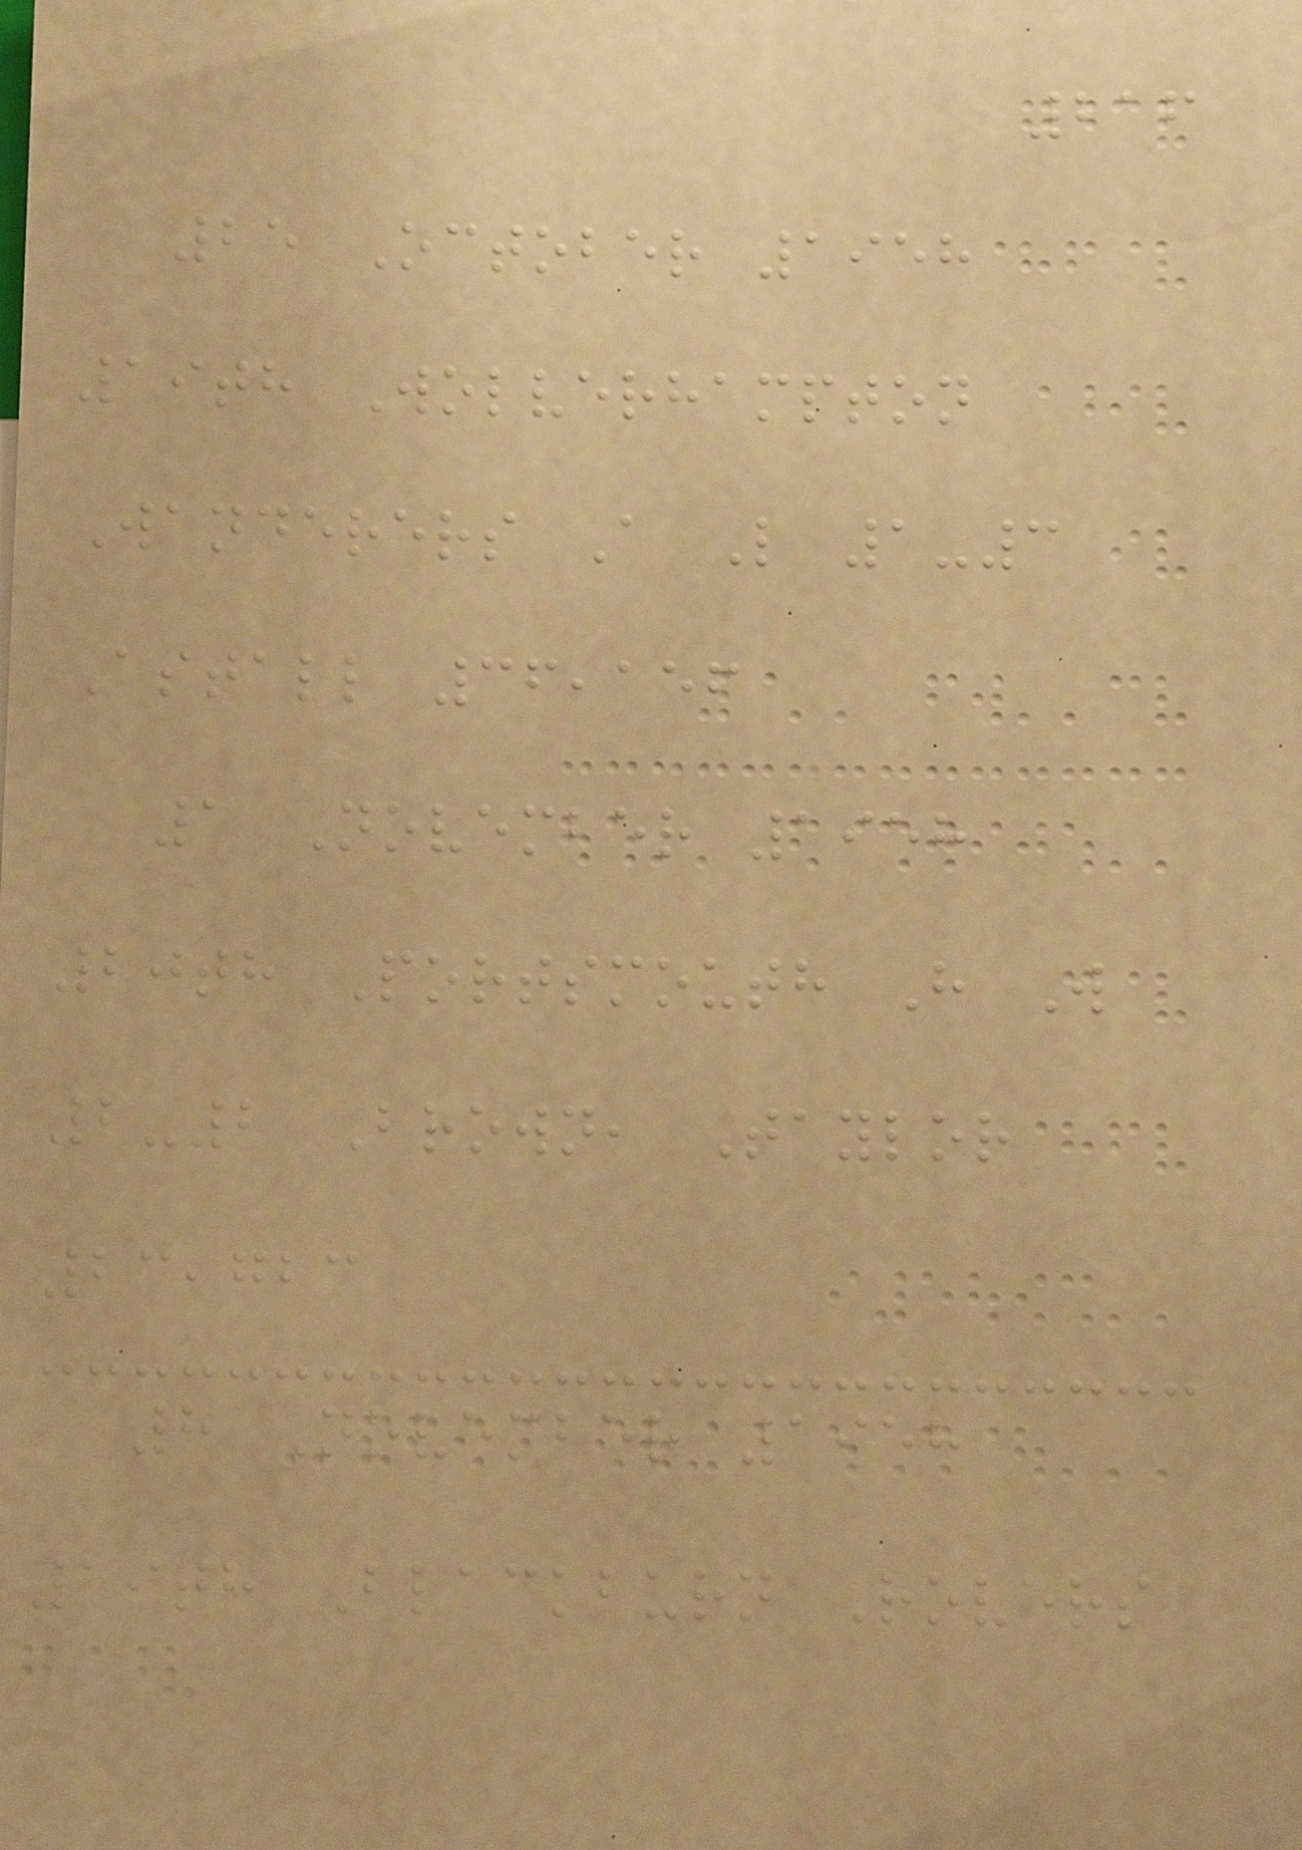216
25 October 1958
19th Wolverhampton
Wanderers A L 1-3
Astall 36,156
1 November 1958
20th Portsmouth H W
2-2 Brown, Taylor
23,723
8 November 1958
19th Blackburn Rovers
